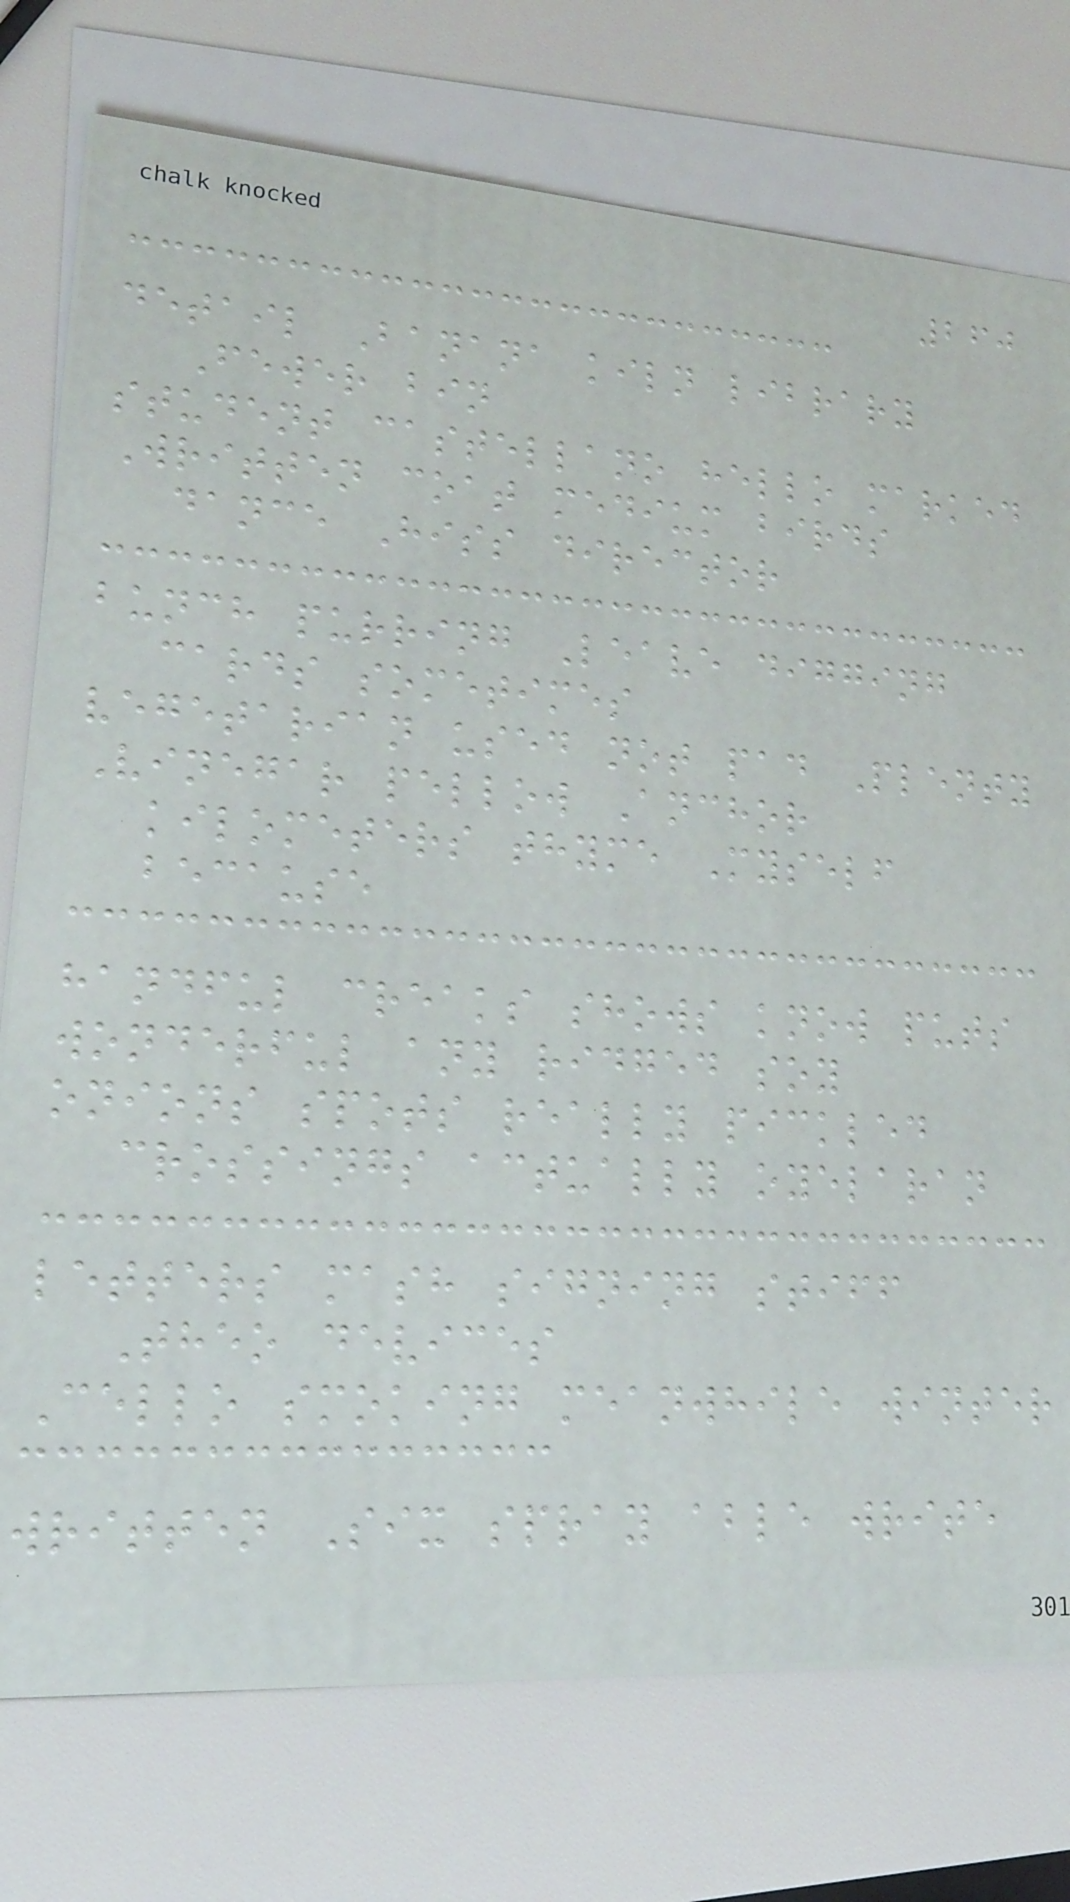260
detail Banana kiln library
Fewer bin
student castellano hello marked
Written coat medium birds
dance Hiss director
bunch purring Leave digging
cards sometimes
vegetarian used not pad Plenty
Vinegar pellow Anchor
kilometers thyme Myself
because
handful creaks shows know puts
wonderful any ridged soy
onions spots really pickled
crossings actually oyelaran
letters mash signing stiff
Theo devices
Cello smoking meanwhile winter
written Six spray able write
